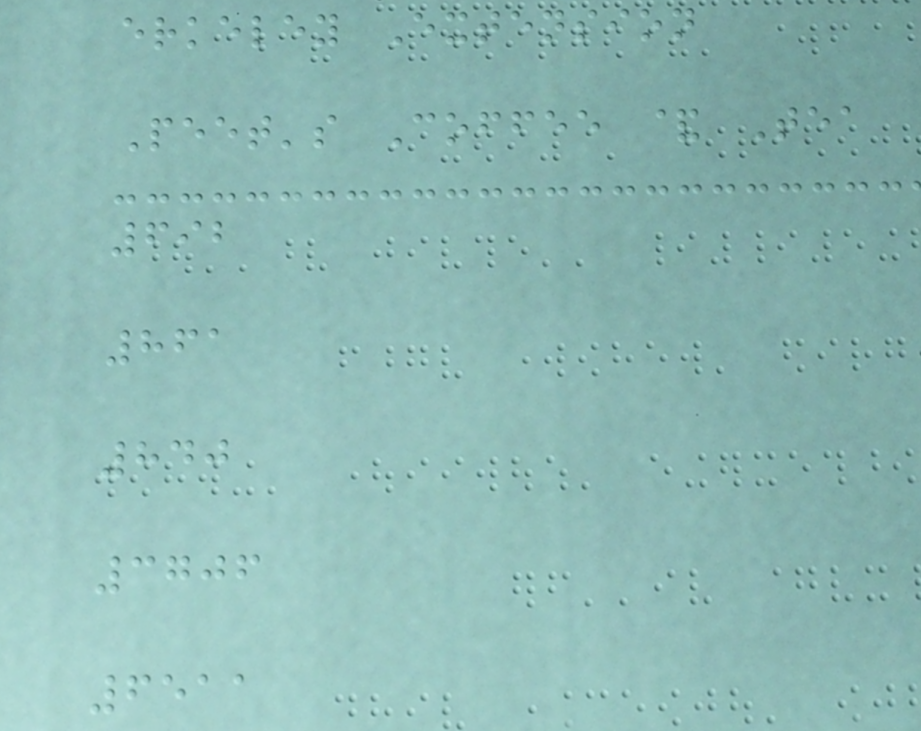erkeley Extension
Peet's Coffee & Tea
692
861
840
3706
6511
